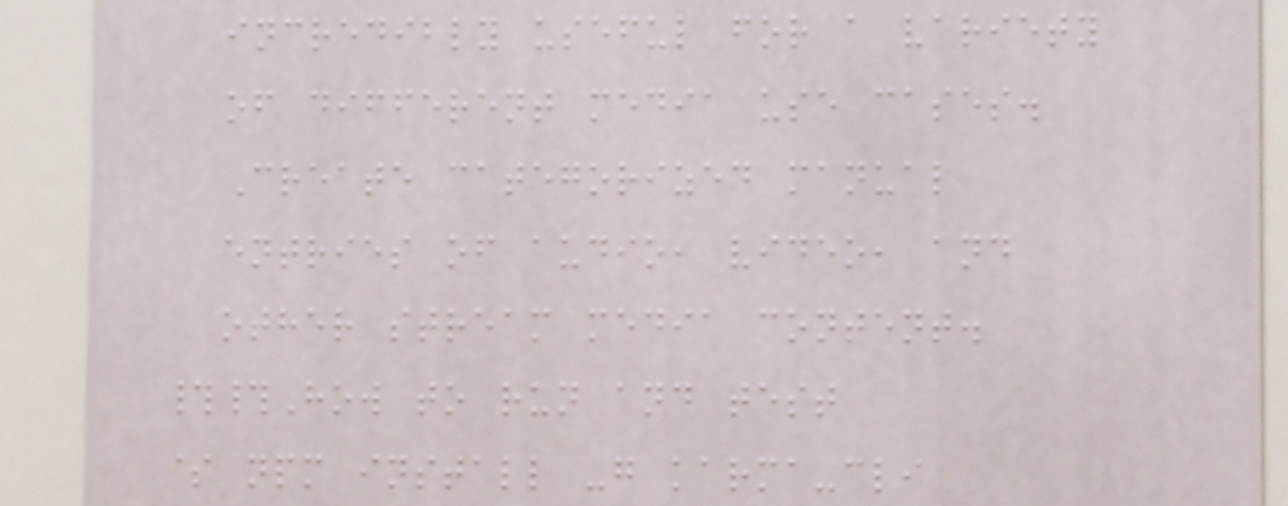incredibly useful for a variety
of different media use cases.
Create categorized manual
entries of audio, video, and
other stream media content.
##How to run and test
$ npm install -g karma-cli
